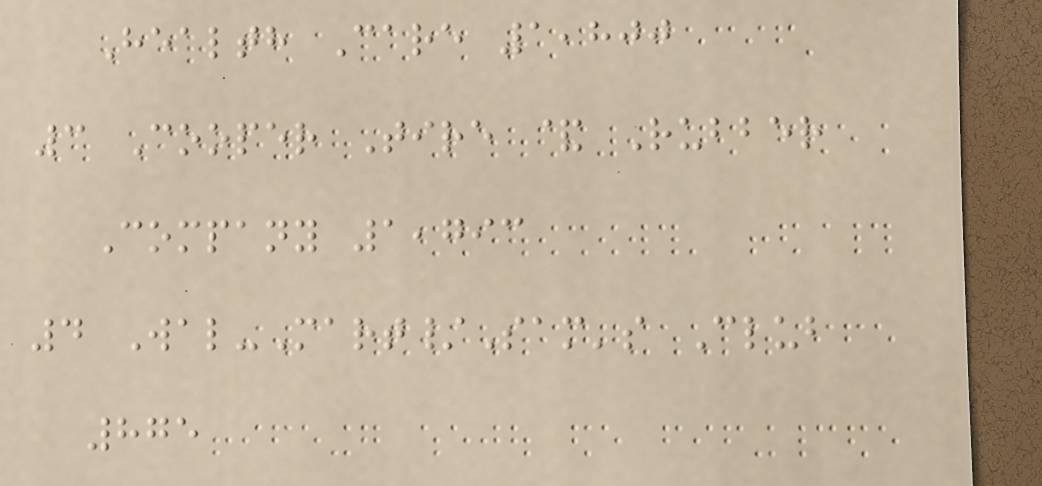Health Care 1,800
3 Cooper Tire & Rubber
Company 1,793
4 Wal-Mart/Sam's Club
875
